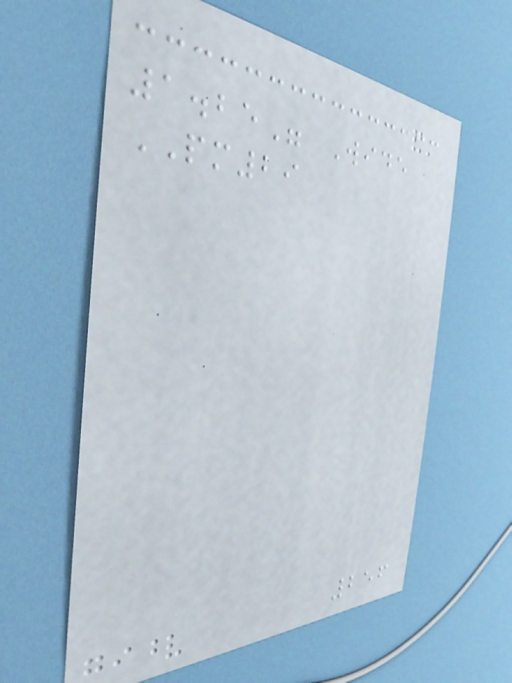1.25" Wide
PM29
256
